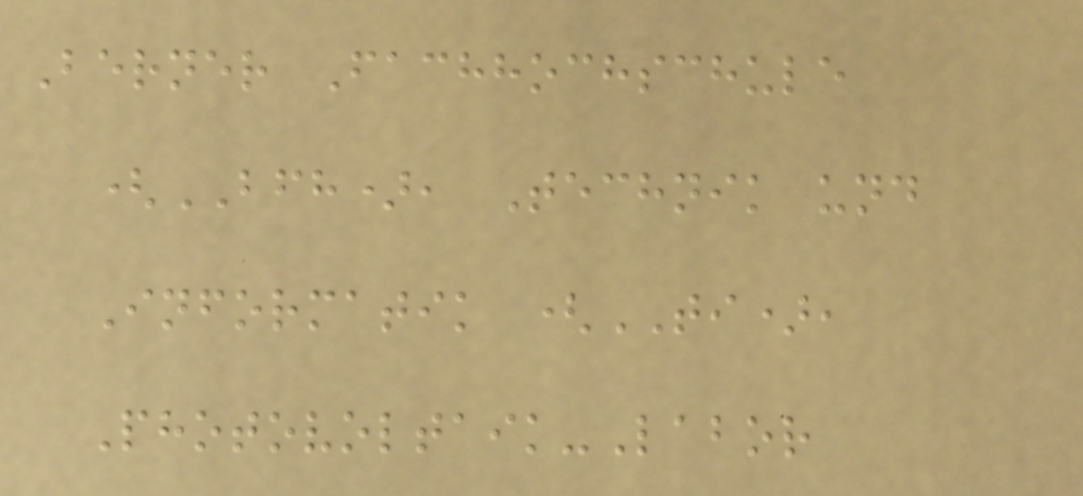Berner Fachhochschule
(BFH), Technik und
Informatik (TI),
Photovoltaik-Labor
